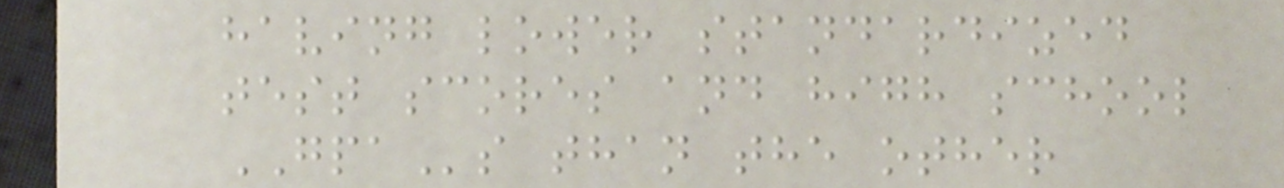having lower standardized
test scores and high school
GPAs than the other
